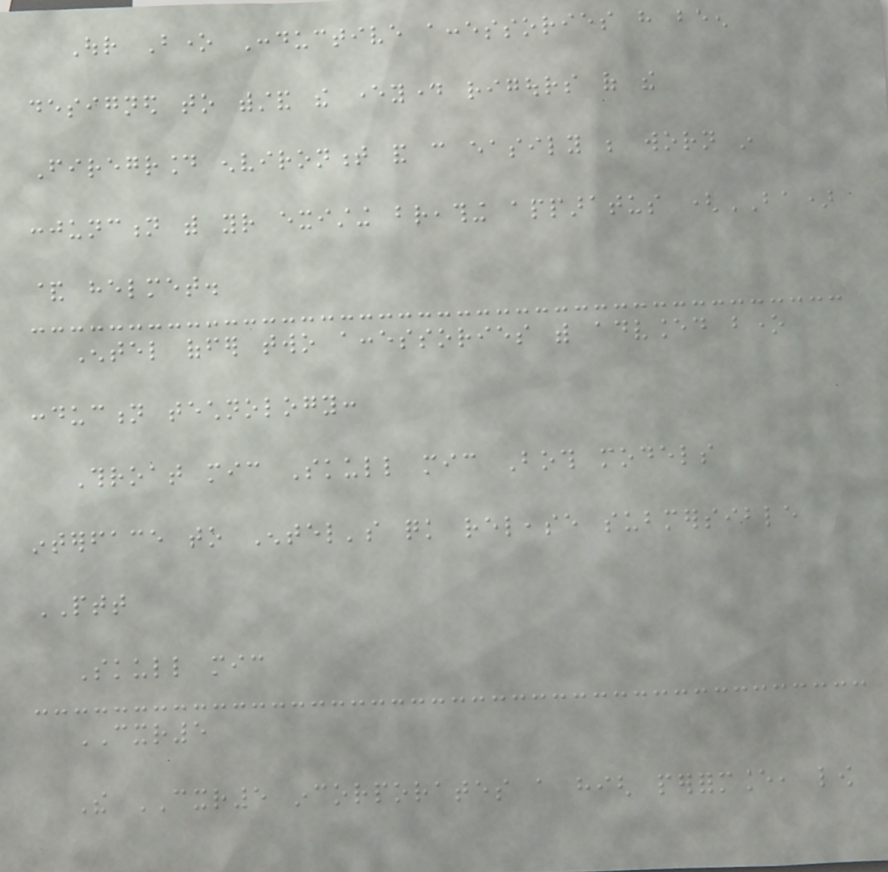Our Bone Conductive accessories have been
designed to withstand the everyday rigours of the
Fireground environment and can easily be worn in
conjunction with your existing breathing apparatus (BA)
& helmet.
Entel offer two accessories with advanced bone
conduction technology:
Throat mic Skull mic Both models
interface to Entel's quick release submersible
PTT
Skull mic
CXR5
The CXR5 incorporates a high performance, low
